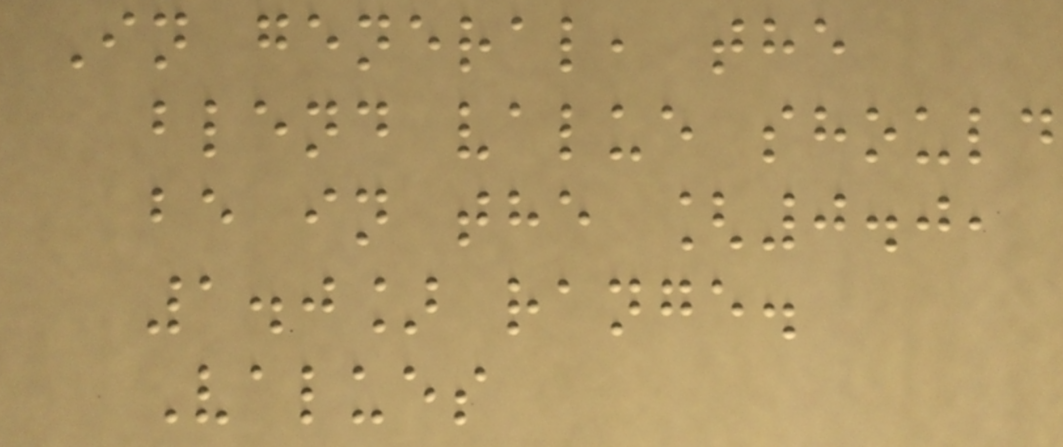In general, the
blend value should
be in the [0.0,
1.0] range.
Values
